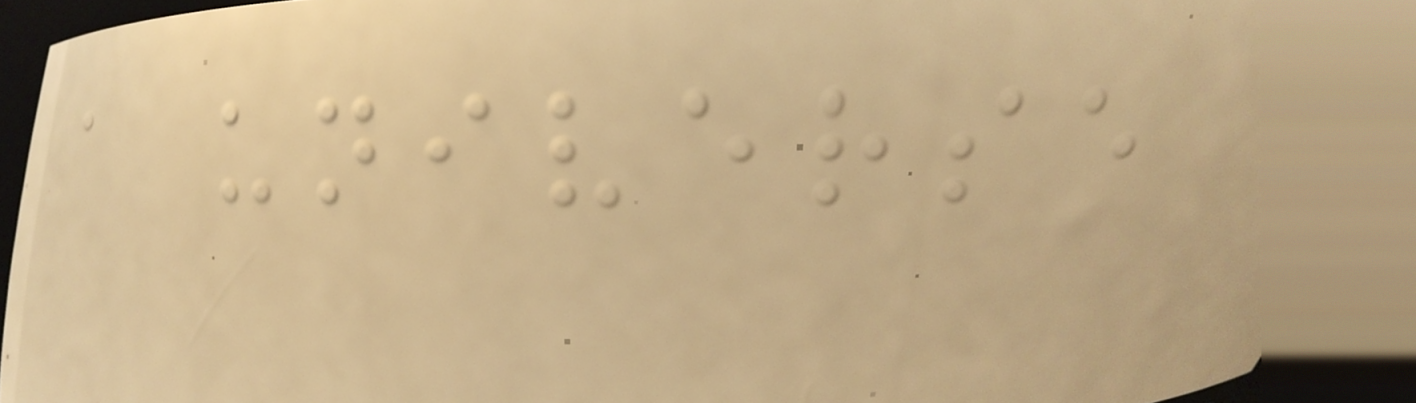a universe
